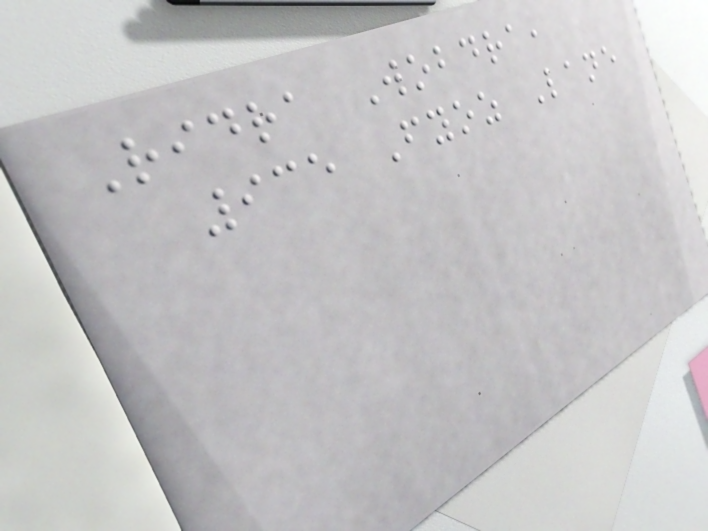Ridra Wobdra,
935 Fyoz Lane
